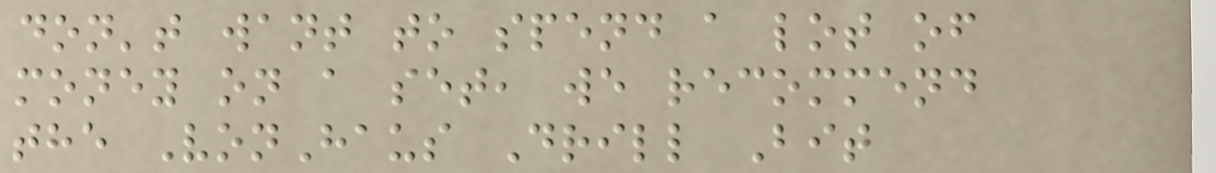don't want to spend a lot of
money on a set, we recommend
the VonHaus Drill Bit
